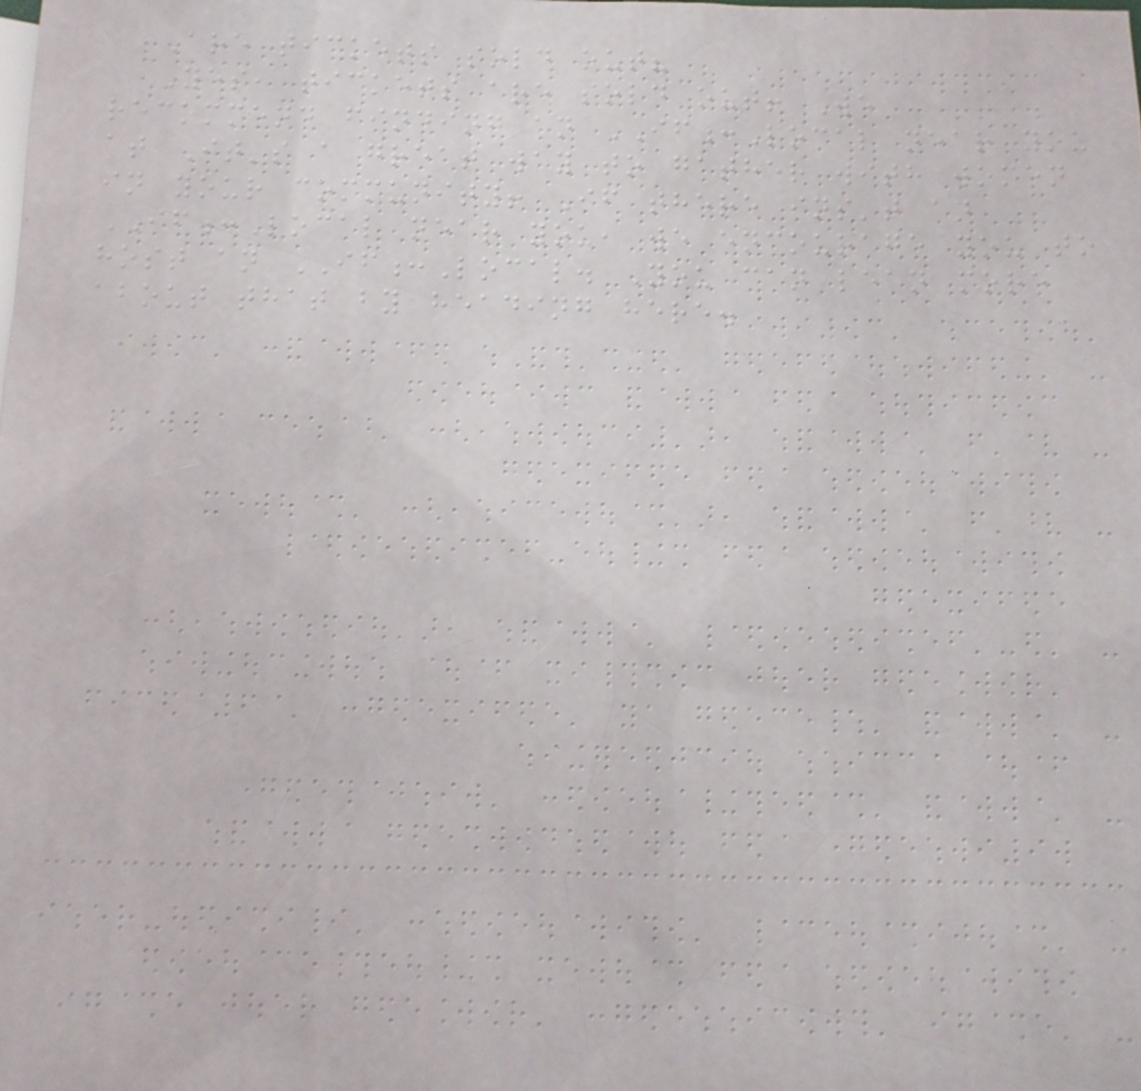Are tickets sold out?
Yes, tickets are sold out! We
recommend finding an IF:Local near you
at It's a great way to gather with women
in your community! If there ins't an
IF:Local near you, we encourage you to
host an IF:Local. You can lean more
about that by heading here.
